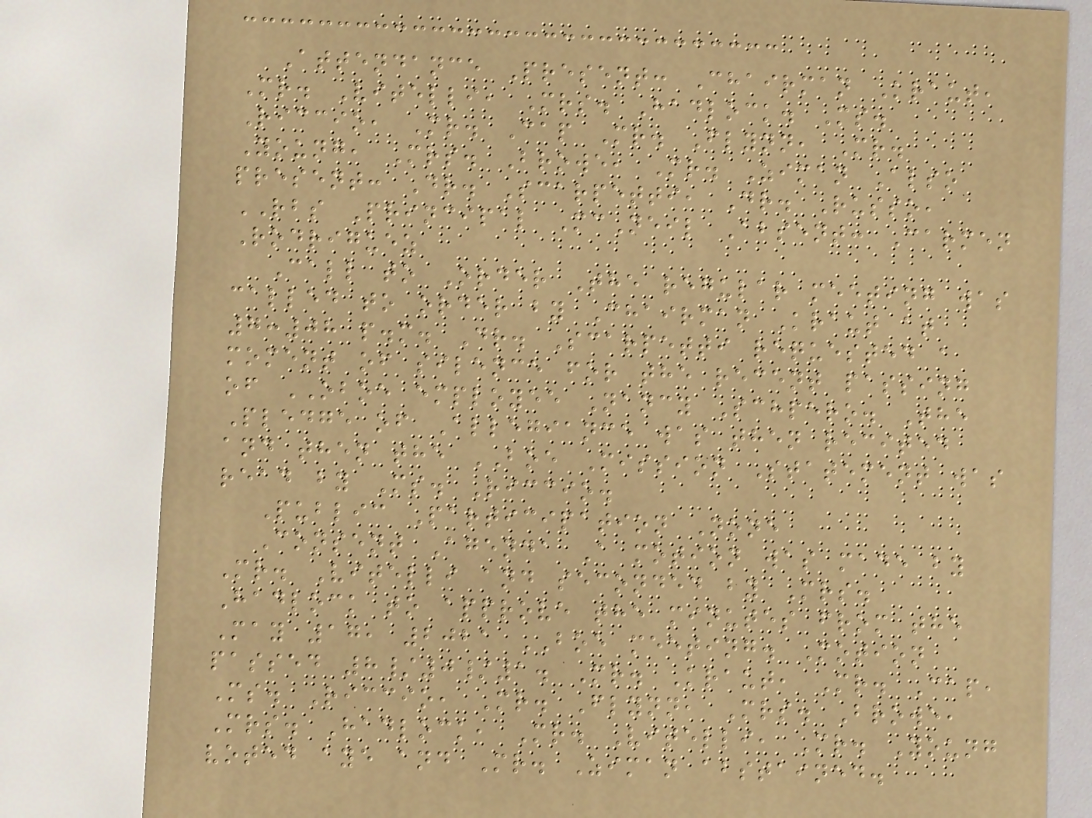Attendance Present: Chairman Kraut,
Mr. Vitelli, Mrs. Hadlock. Ms.
Riccio, Mr. Cap Mr. Flynn, Mr.
Young, Mrs. Browe, Mr. Ziman Also
present: Dr. Scarpetti, Dr. Russo,
RBS Principal McNeil Absent: Carmen
Rodriguez
Call to Order The regular meeting was
called to order by Chairman Kraut at
7:08 p.m. Dr. Scarpetti requested a
moment of silence for the recent passing
of OBOE employee Nancy Schpero. The
Pledge of Allegiance was then recited
and then the BOE Mission Statement was
read by Ms. Riccio.
Public Participation None
Consent Agenda A motion was made by
Mr. Vitelli and seconded by Mrs.
Hadlock to approve the minutes from the
May 17, 2021 BOE meeting. Motion
passed 8/0/1. Mr. Kraut, Mr. Cap,
Ms. Riccio, Mr. Flynn, Mrs. Browe,
Mrs. Hadlock, Mr. Vitelli, Mr. Young
voted aye and Mr. Ziman abstained.
